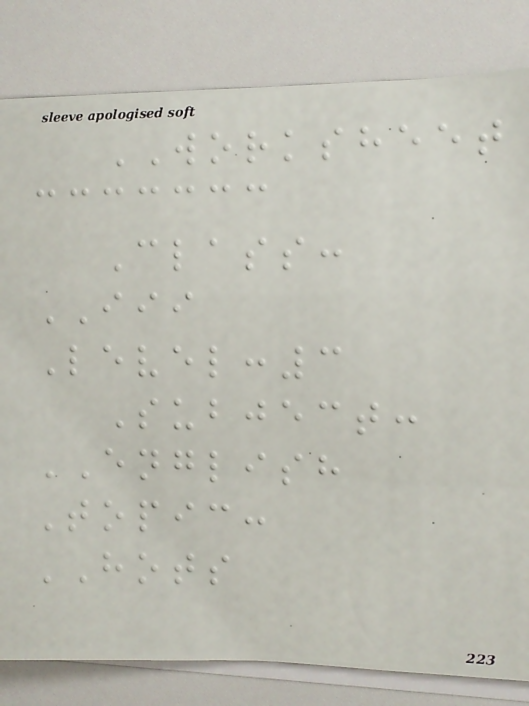WORKSHEET
Class:
III
Level:3
Subject:
ENGLISH
Topic:
HOTS
